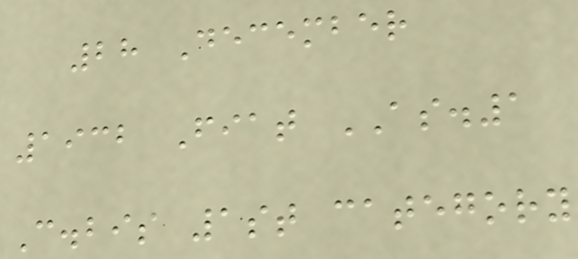28 December
1932 Fiat AS.1
C.bis 1st category
